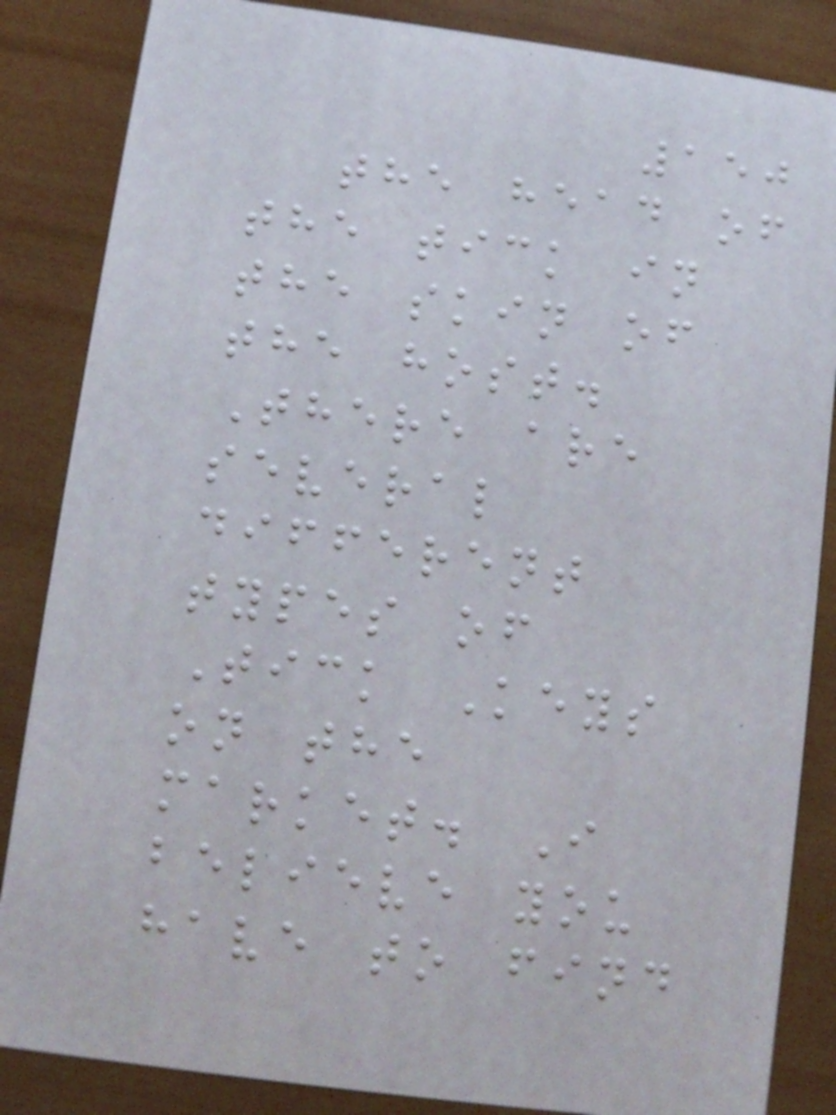150
the head of
the tick in
the skin of
the host.
There are
several
different
types of
Tick Keys
on the
market. I
believe you
have to find
